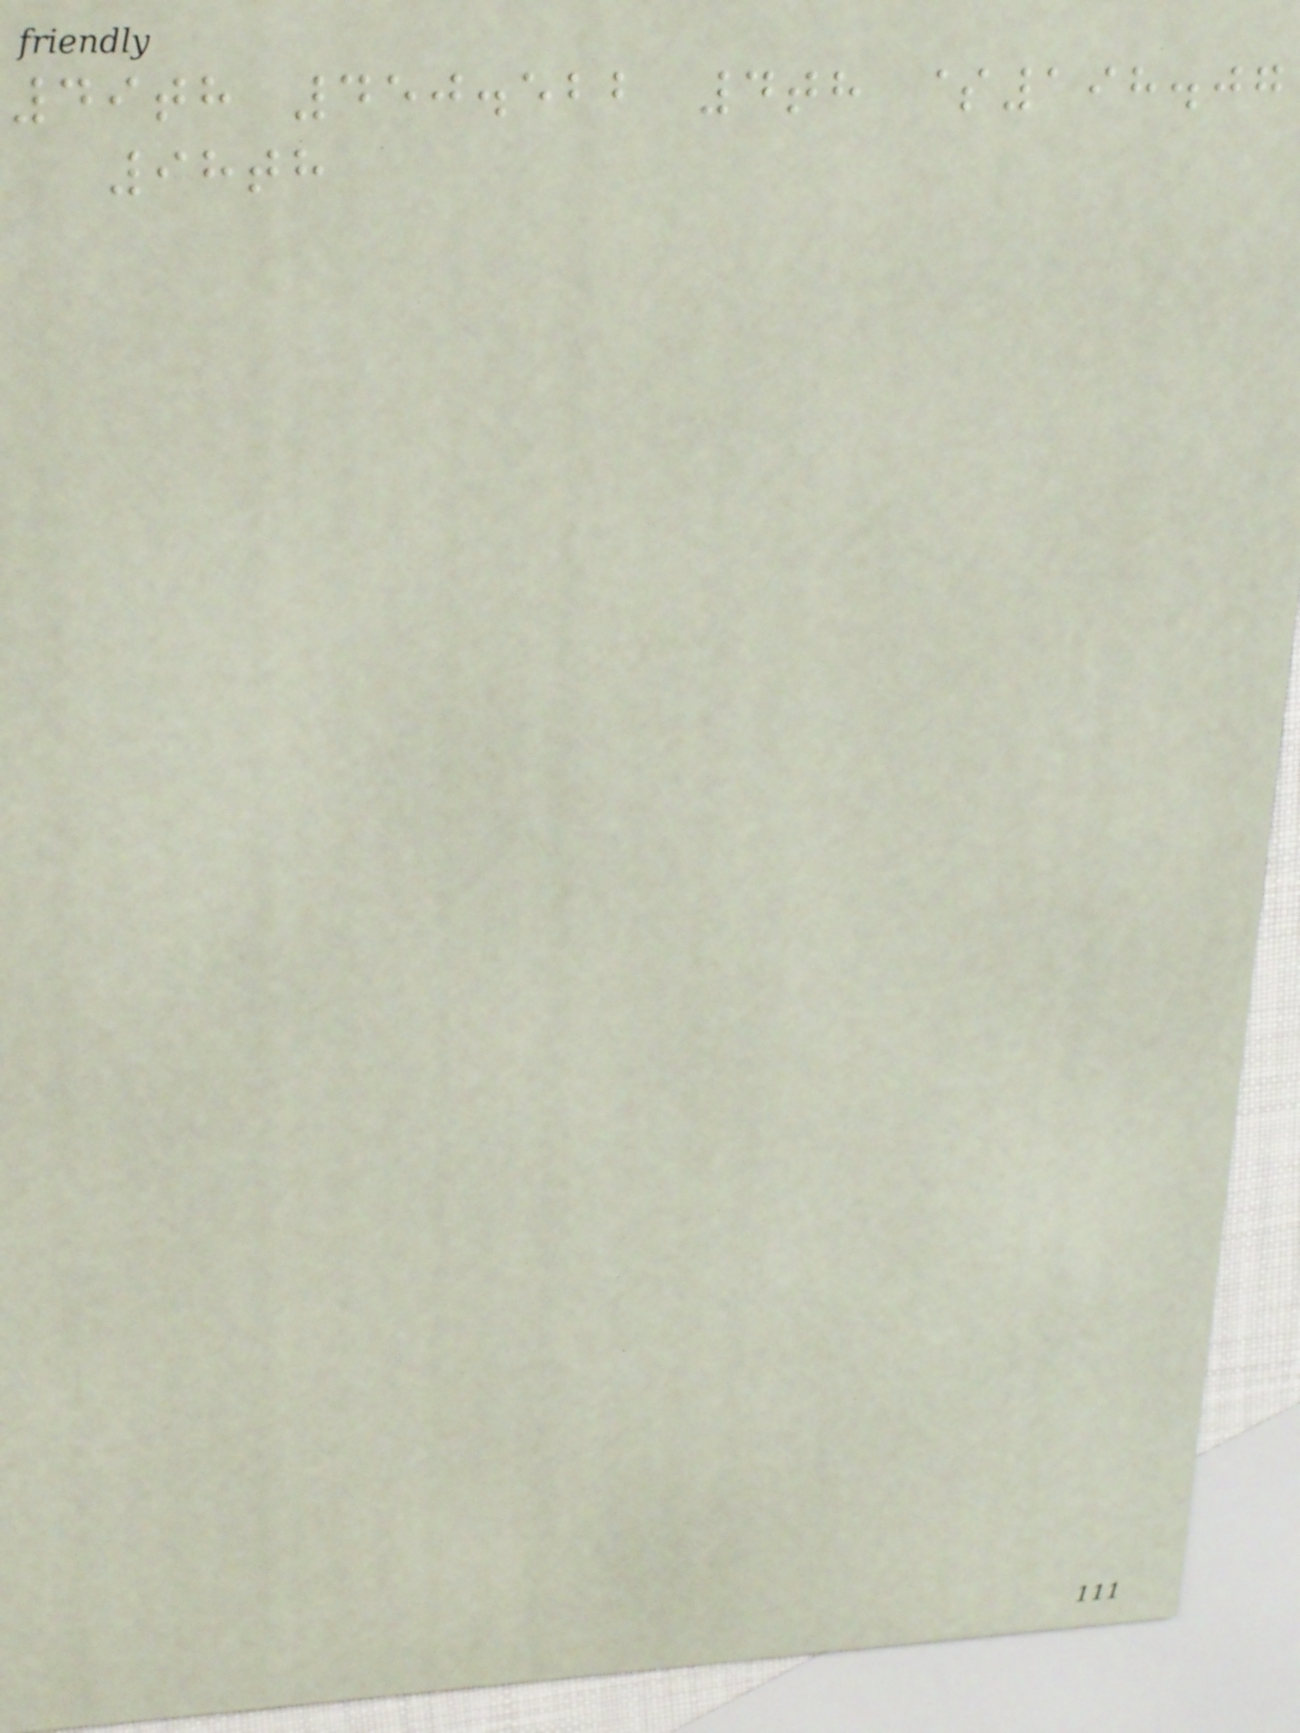49th 450.522 4th $198.07
98th
